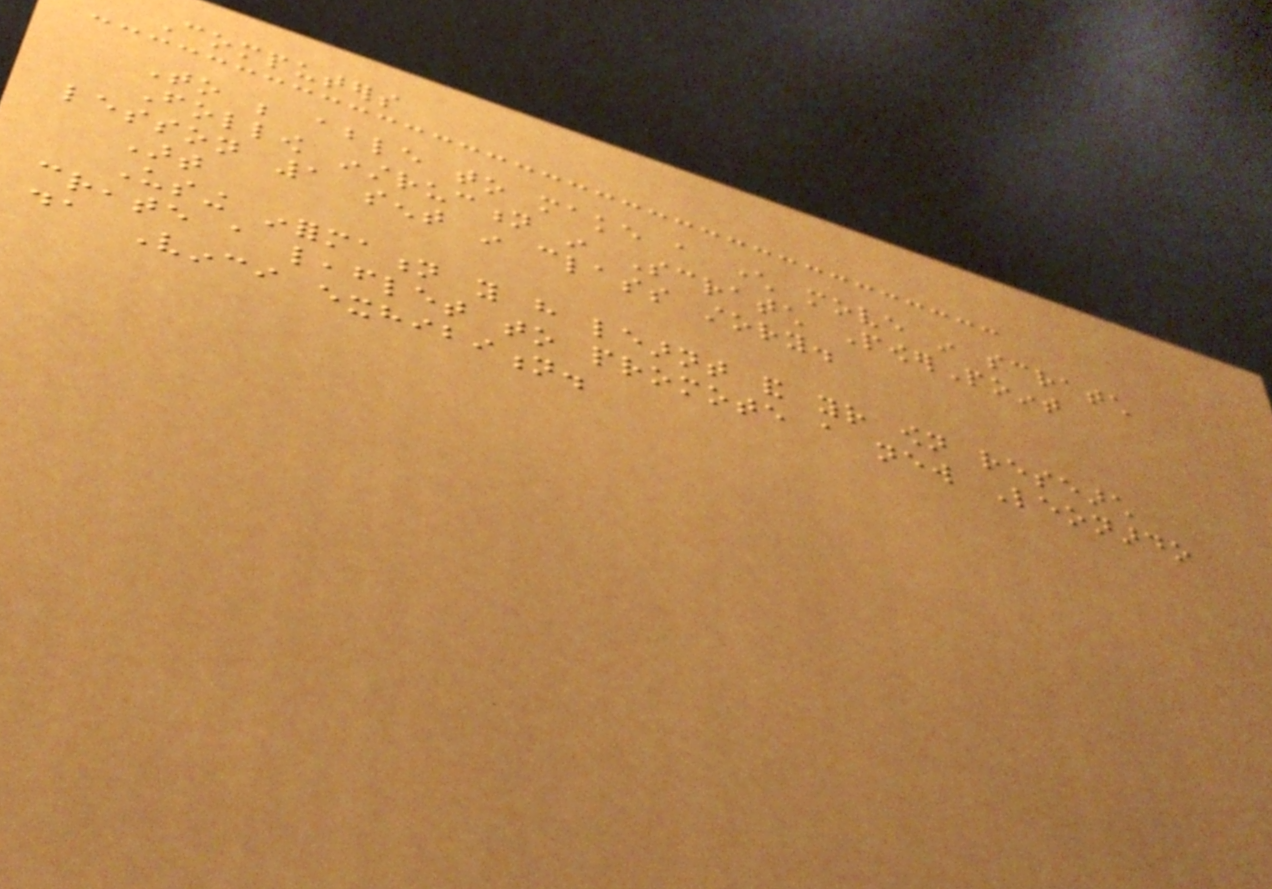Computers
To be able to make a character move in scratch
Follow instruction in Scratch PowerPoint
lesson 1 sent in class story.
Art
Using information you have learnt and your own research
create a leaflet to promote a new Leonardo
da Vinci exhibition.
